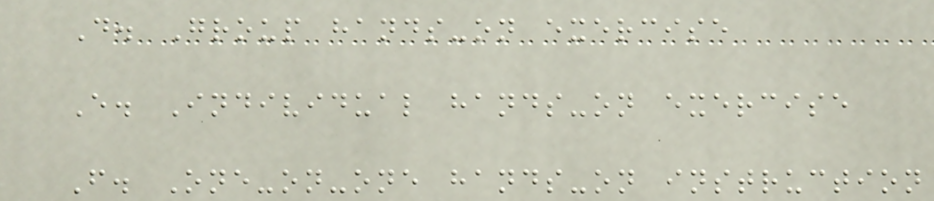D. Group hands-on exercise
E. Individual hands-on exercise
F. One-on-one hands-on instruction
